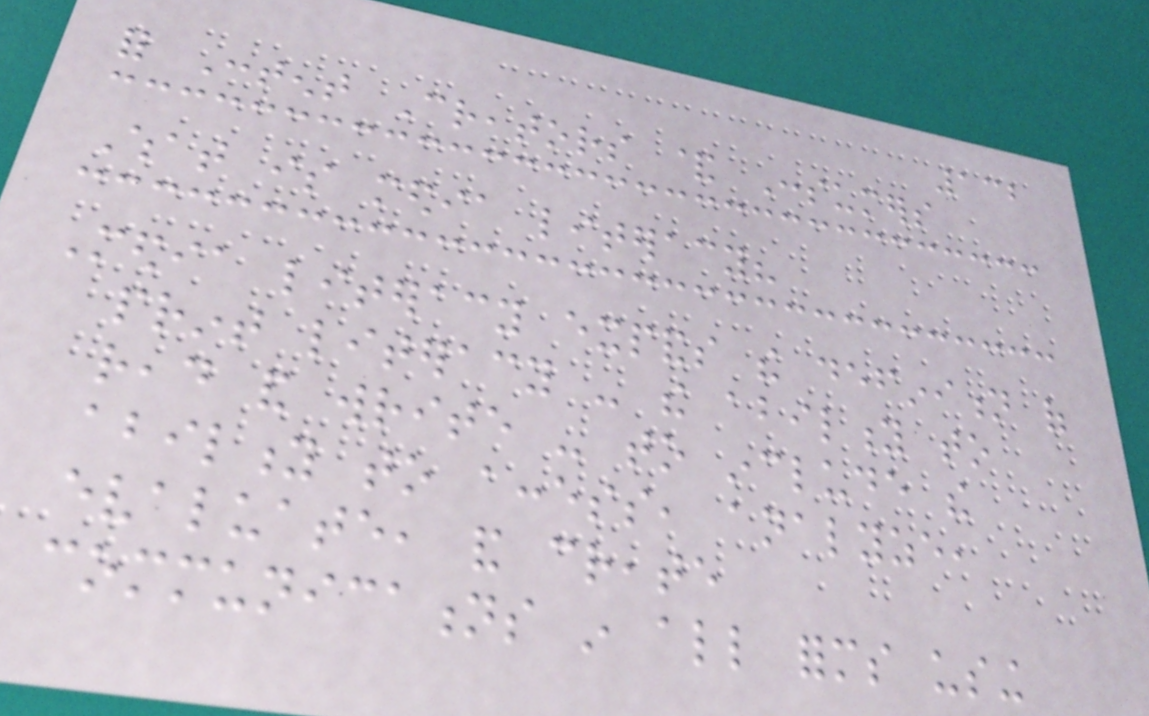132
for Content Creators & Consumers
What is media literacy?
Media literacy expands the definition of
print literacy - the ability to
read and write - to include the
ability to access, analyze,
evaluate, and create
communications in all forms using
